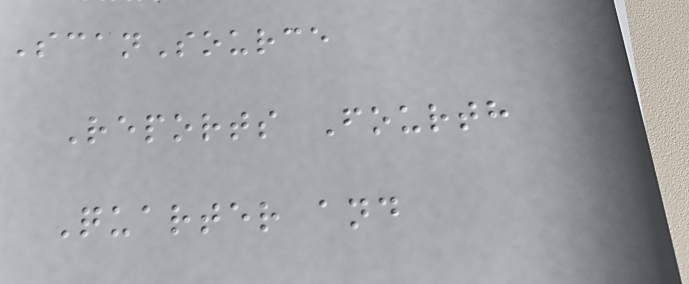ScanSource
Reports Fourth
Quarter and
